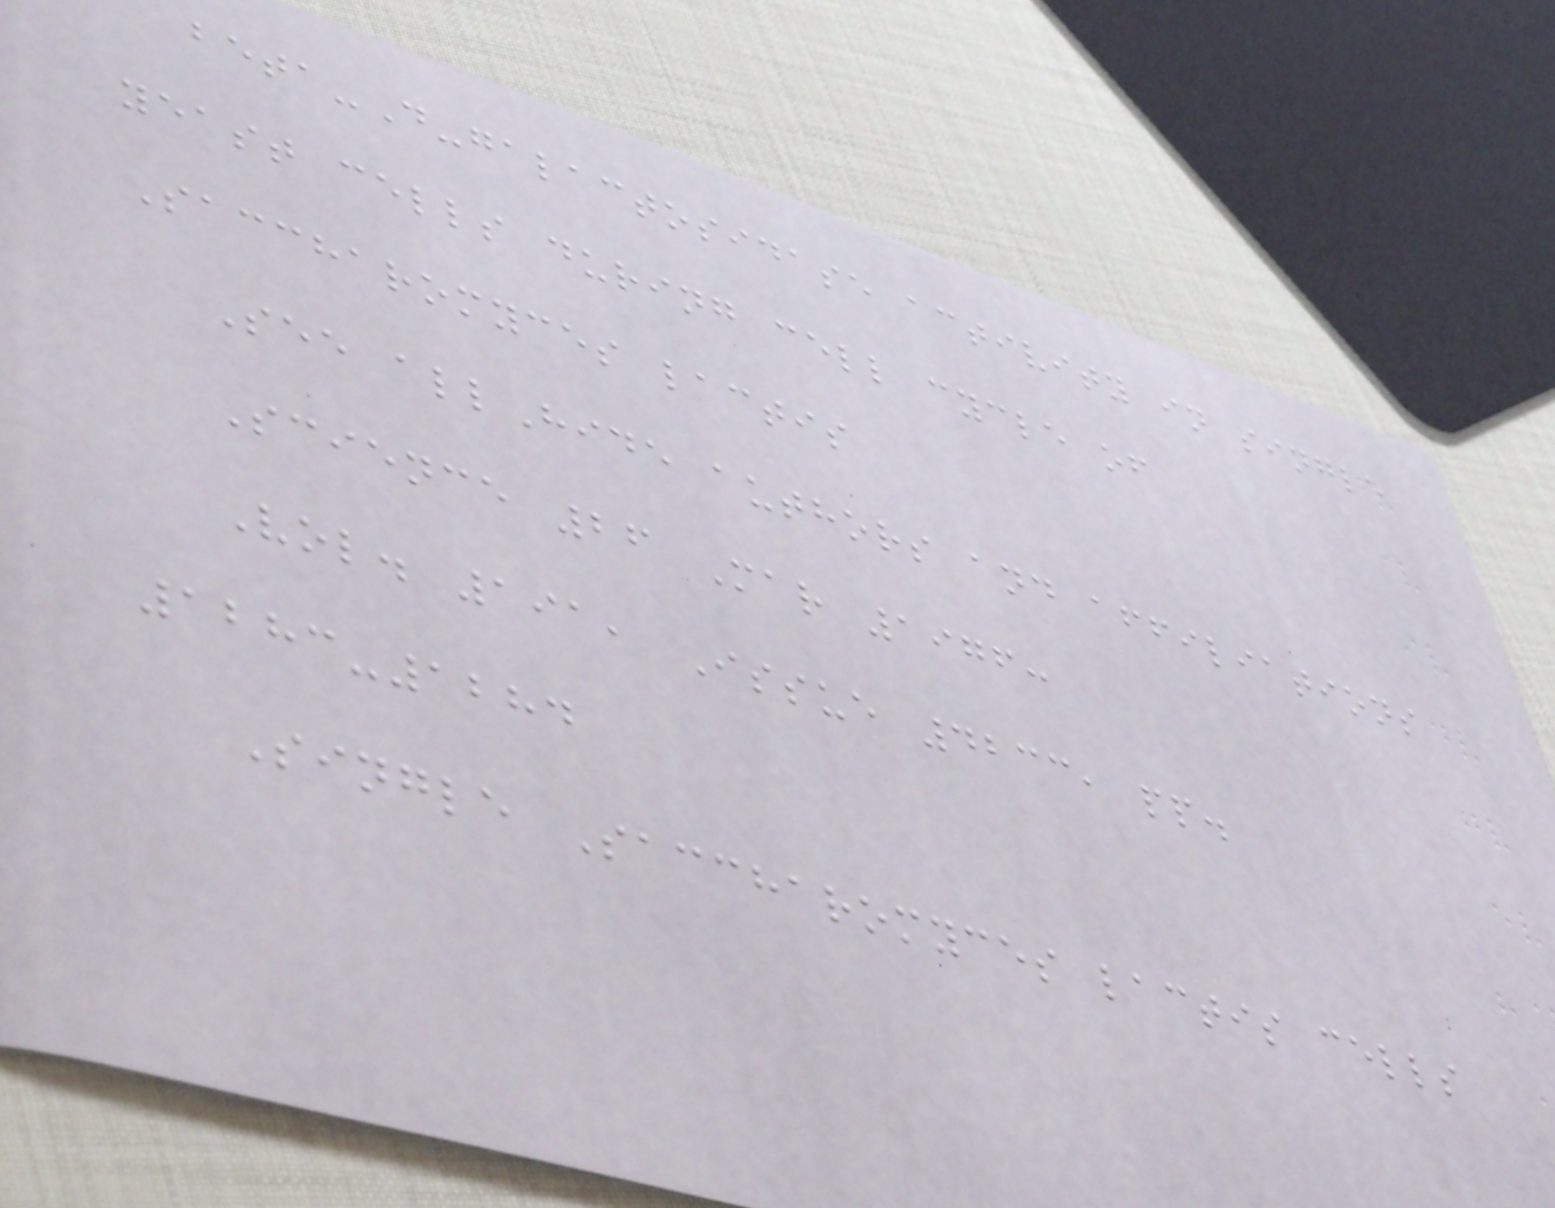beta-D-galactosidase activity in single
yeast cells during cell cycle of
Saccharomyces lactis
See allHide authors and affiliations
Science 26 Mar 1976:
Vol. 191, Issue 4233, pp.
1283-1284
Single Saccharomyces lactis cells
